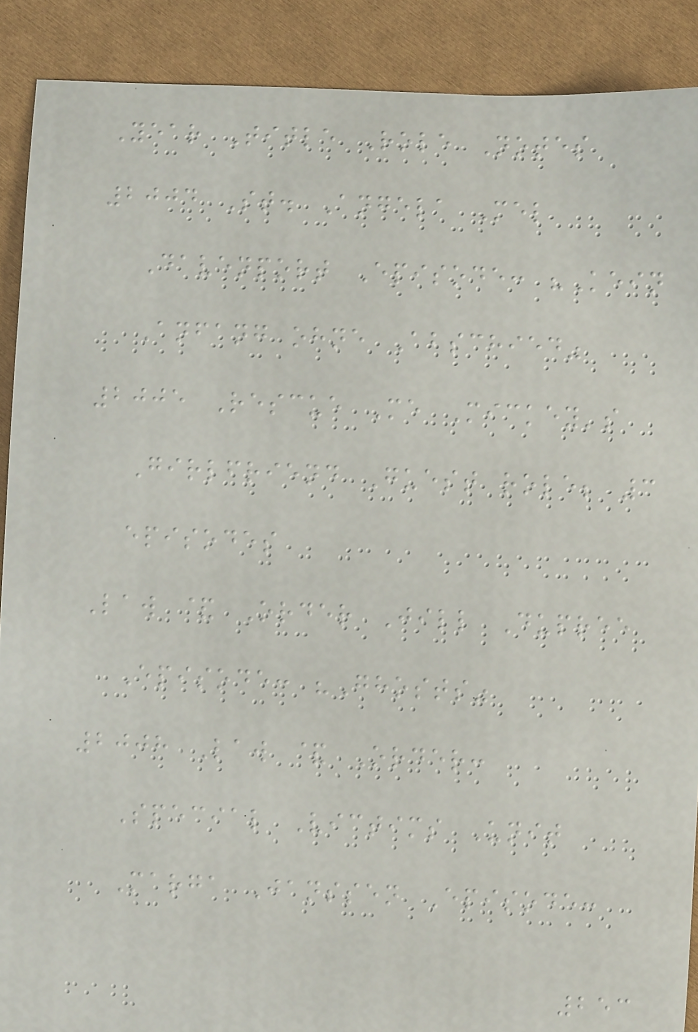Year Title Role Notes
2004 St. Angela Mel
Davenport Episode: "Kein
Anfang ohne Abschied"
2005 Rescue Me Mickey's
Girlfriend Guest role; 3
episodes
Law & Order Jill Dupree
Episode: "Ghosts"
2008 Law & Order:
Special Victims Unit
Marga Janssen Episode:
253
